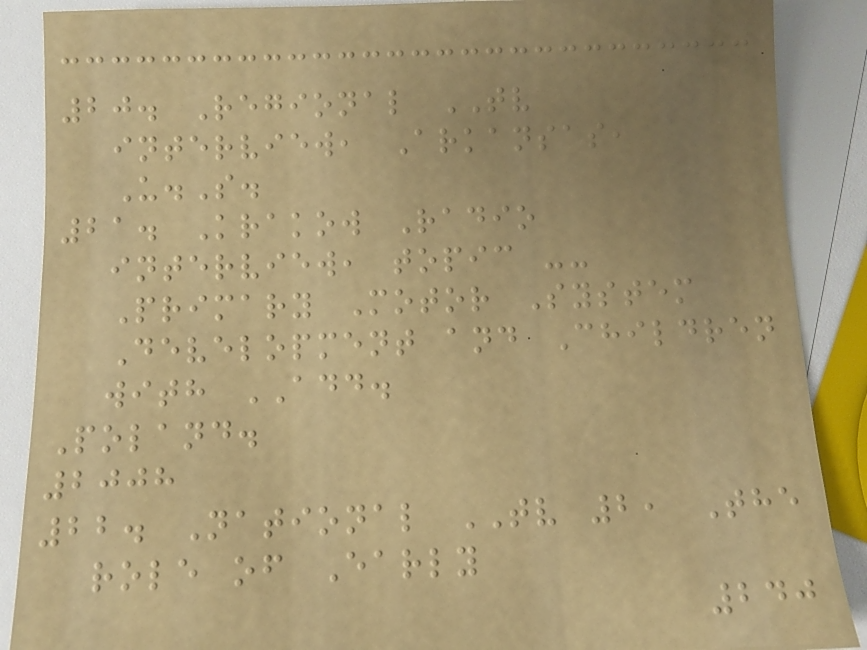20. Regional TV
interview, Arkansas,
U.S.
21. Krakow Radio
interview, topic --
Primary Motor System
Development and Children
with ADD.
Poland.
2008
22. National TV 2, The
role of Early
240
